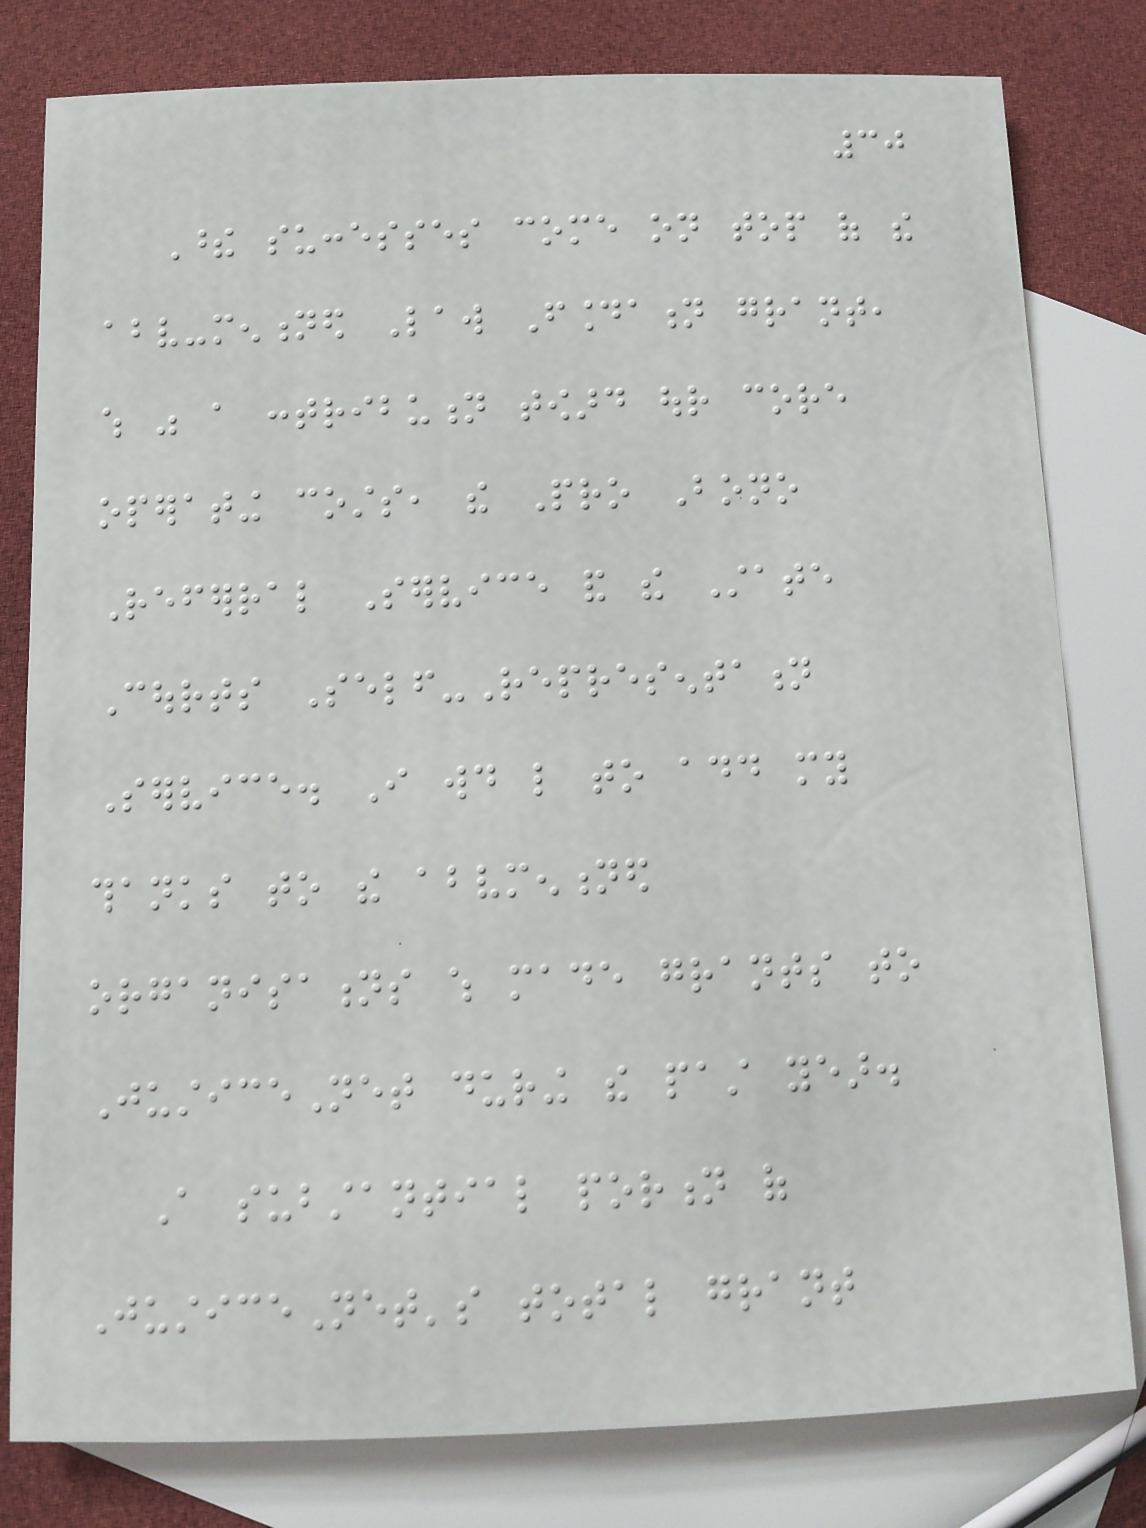30
These successes come on top of the
above-mentioned Law Foundation grant,
which was a contribution toward our core
operating costs, the Pro Bono
Referral Service and the State
Courts Self-Representation
Service. I would like to add my
thanks to the abovementioned
organisations which made grants to
JusticeNet during the past year.
A substantial portion of
JusticeNet's total grant
